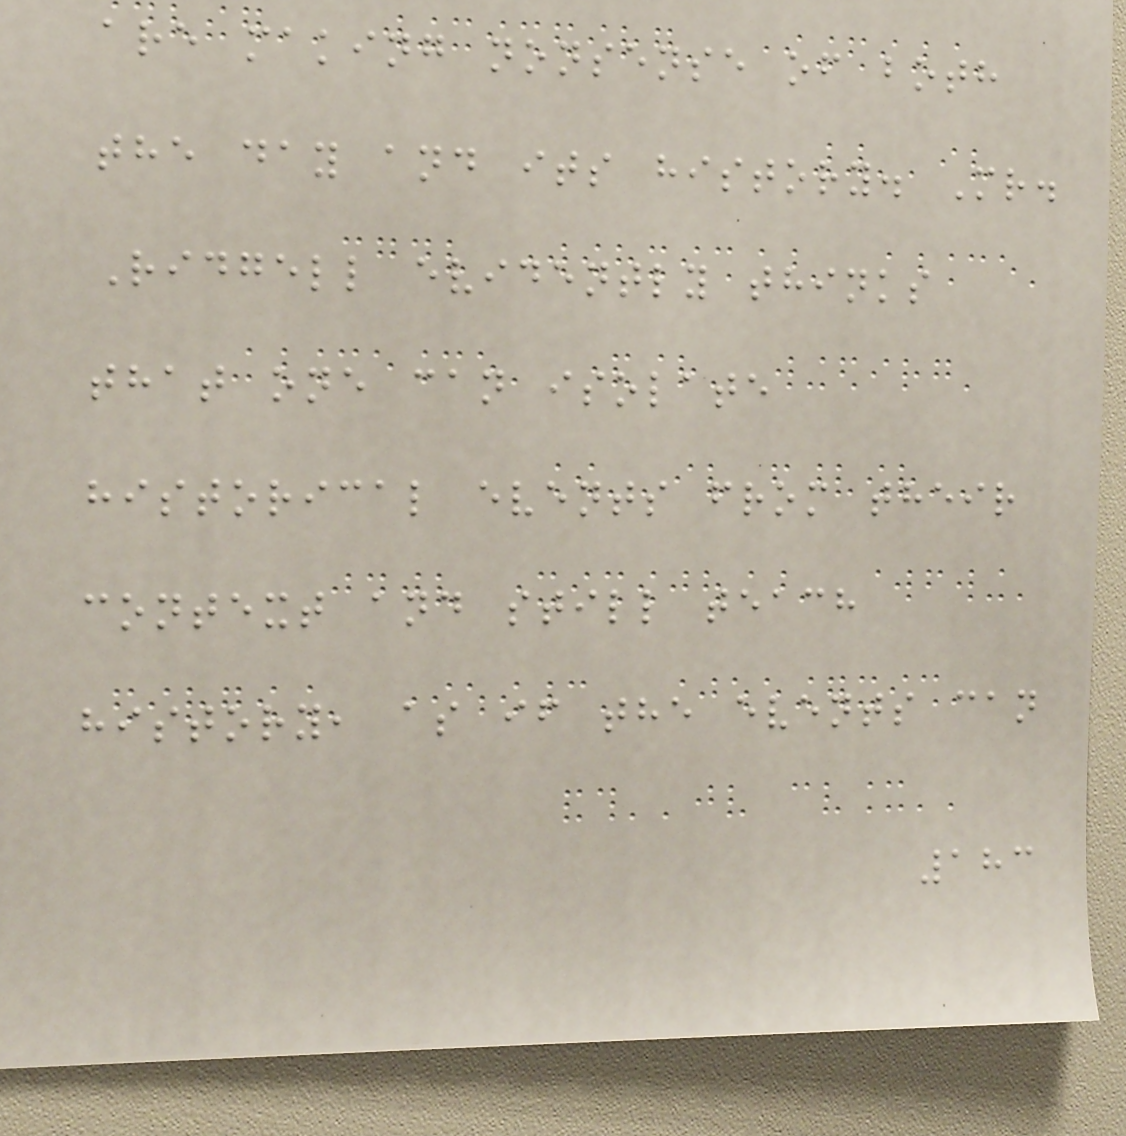are making nonsense of both
the day and its history. Mr.
Ridgell evidently thinks
that one can isolate
historical events from their
context and still teach
history, as if the events can
183
